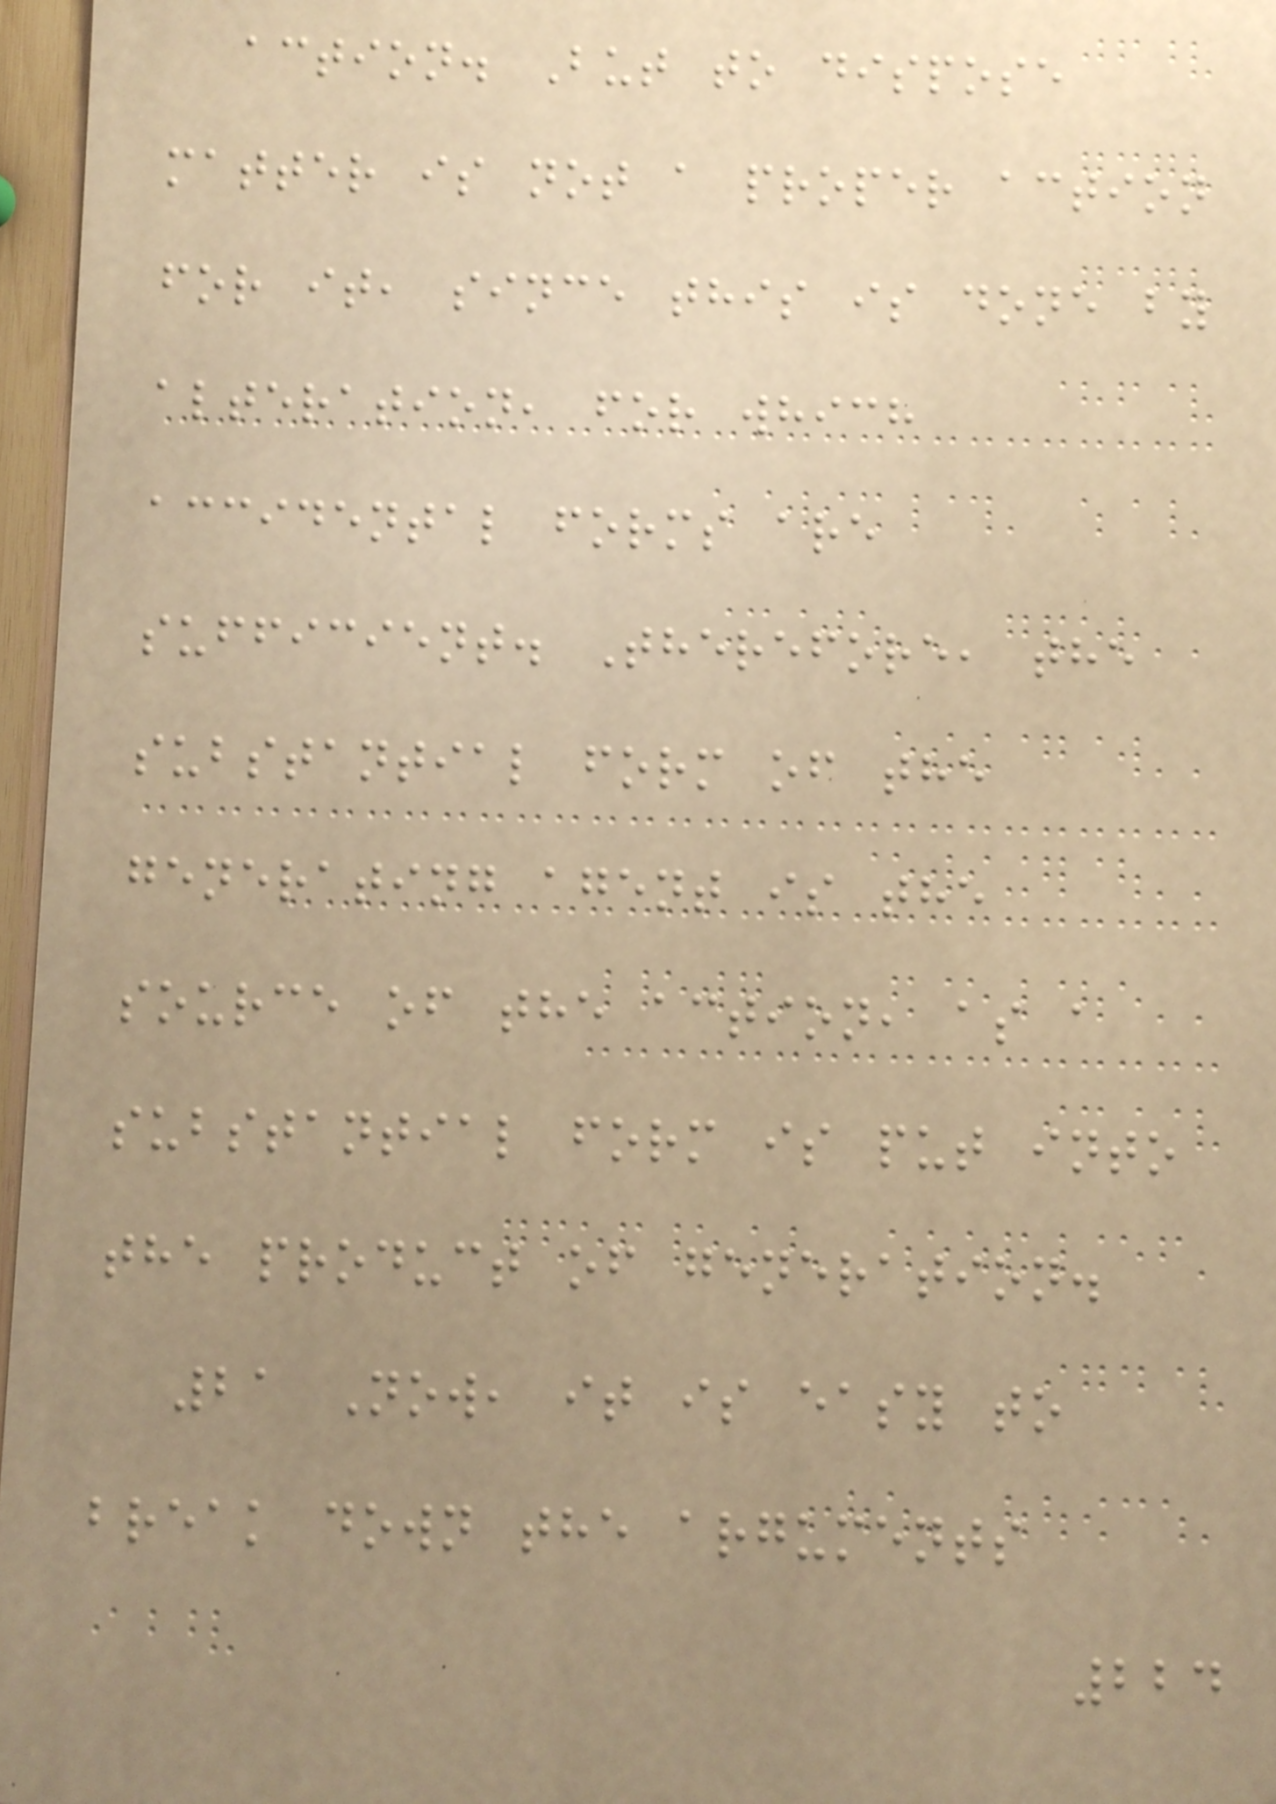action. But to dispose
matter is not a proper action
for it, since this is done by
alteration, for which
accidental forms are
sufficient. Therefore, the
substantial form of the
generating agent is the
source of the action, as a
substantial form is put into
the product of generation.
21 Now, it is easy to
break down the arguments
224
